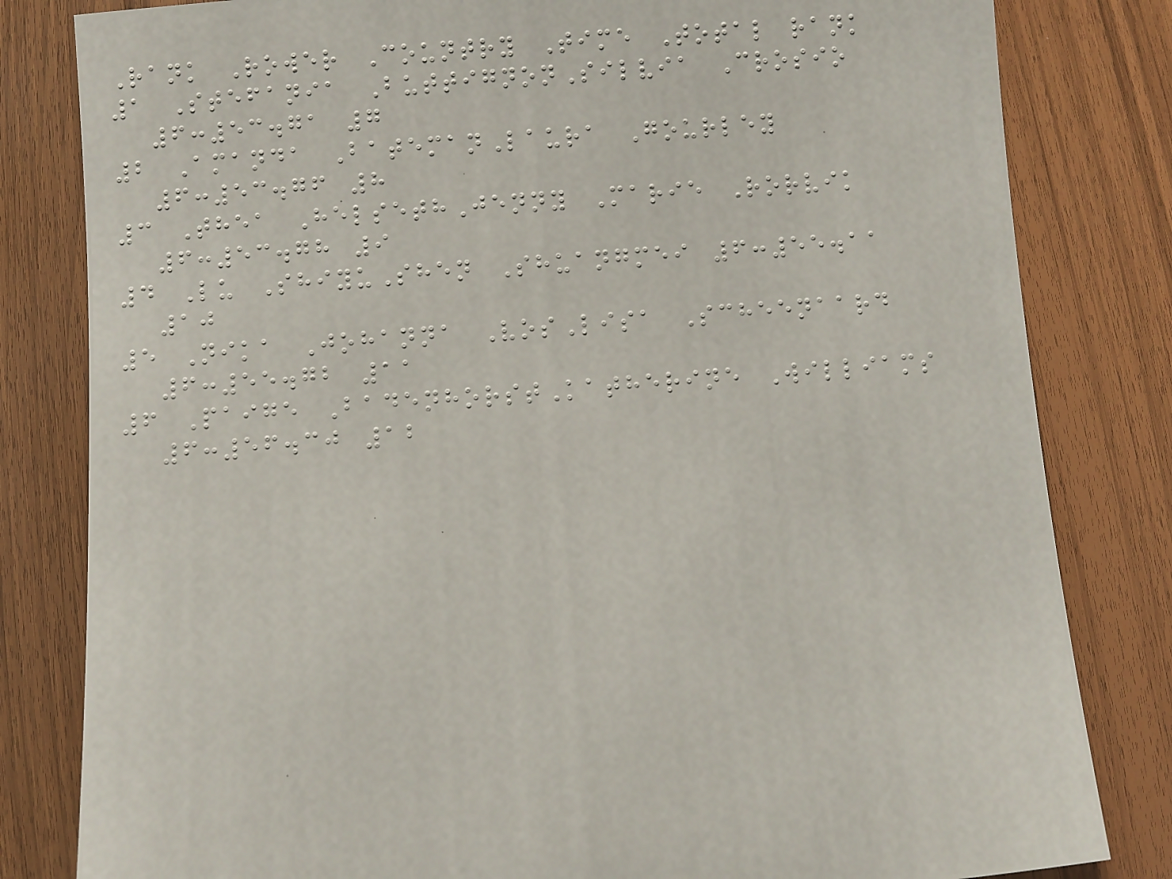Rank Rower Country Time Total rank
1 Stefania ButtignonSilvia Crosio
6:53.71 7
2 Amanda BatemanLaura Gourley
6:53.76 8
3 Thea HelsethJenny Marie Rorvik
6:53.78 9
4 Lu ShiyuShen Shuangmei 6:55.11
10
5 Nika Johanna VosLisa Scheenaard
6:55.72 11
6 Paige BadenhorstKatherine Williams
6:56.30 12
